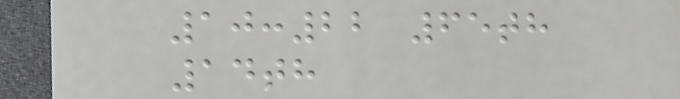10:22 65th
14th
